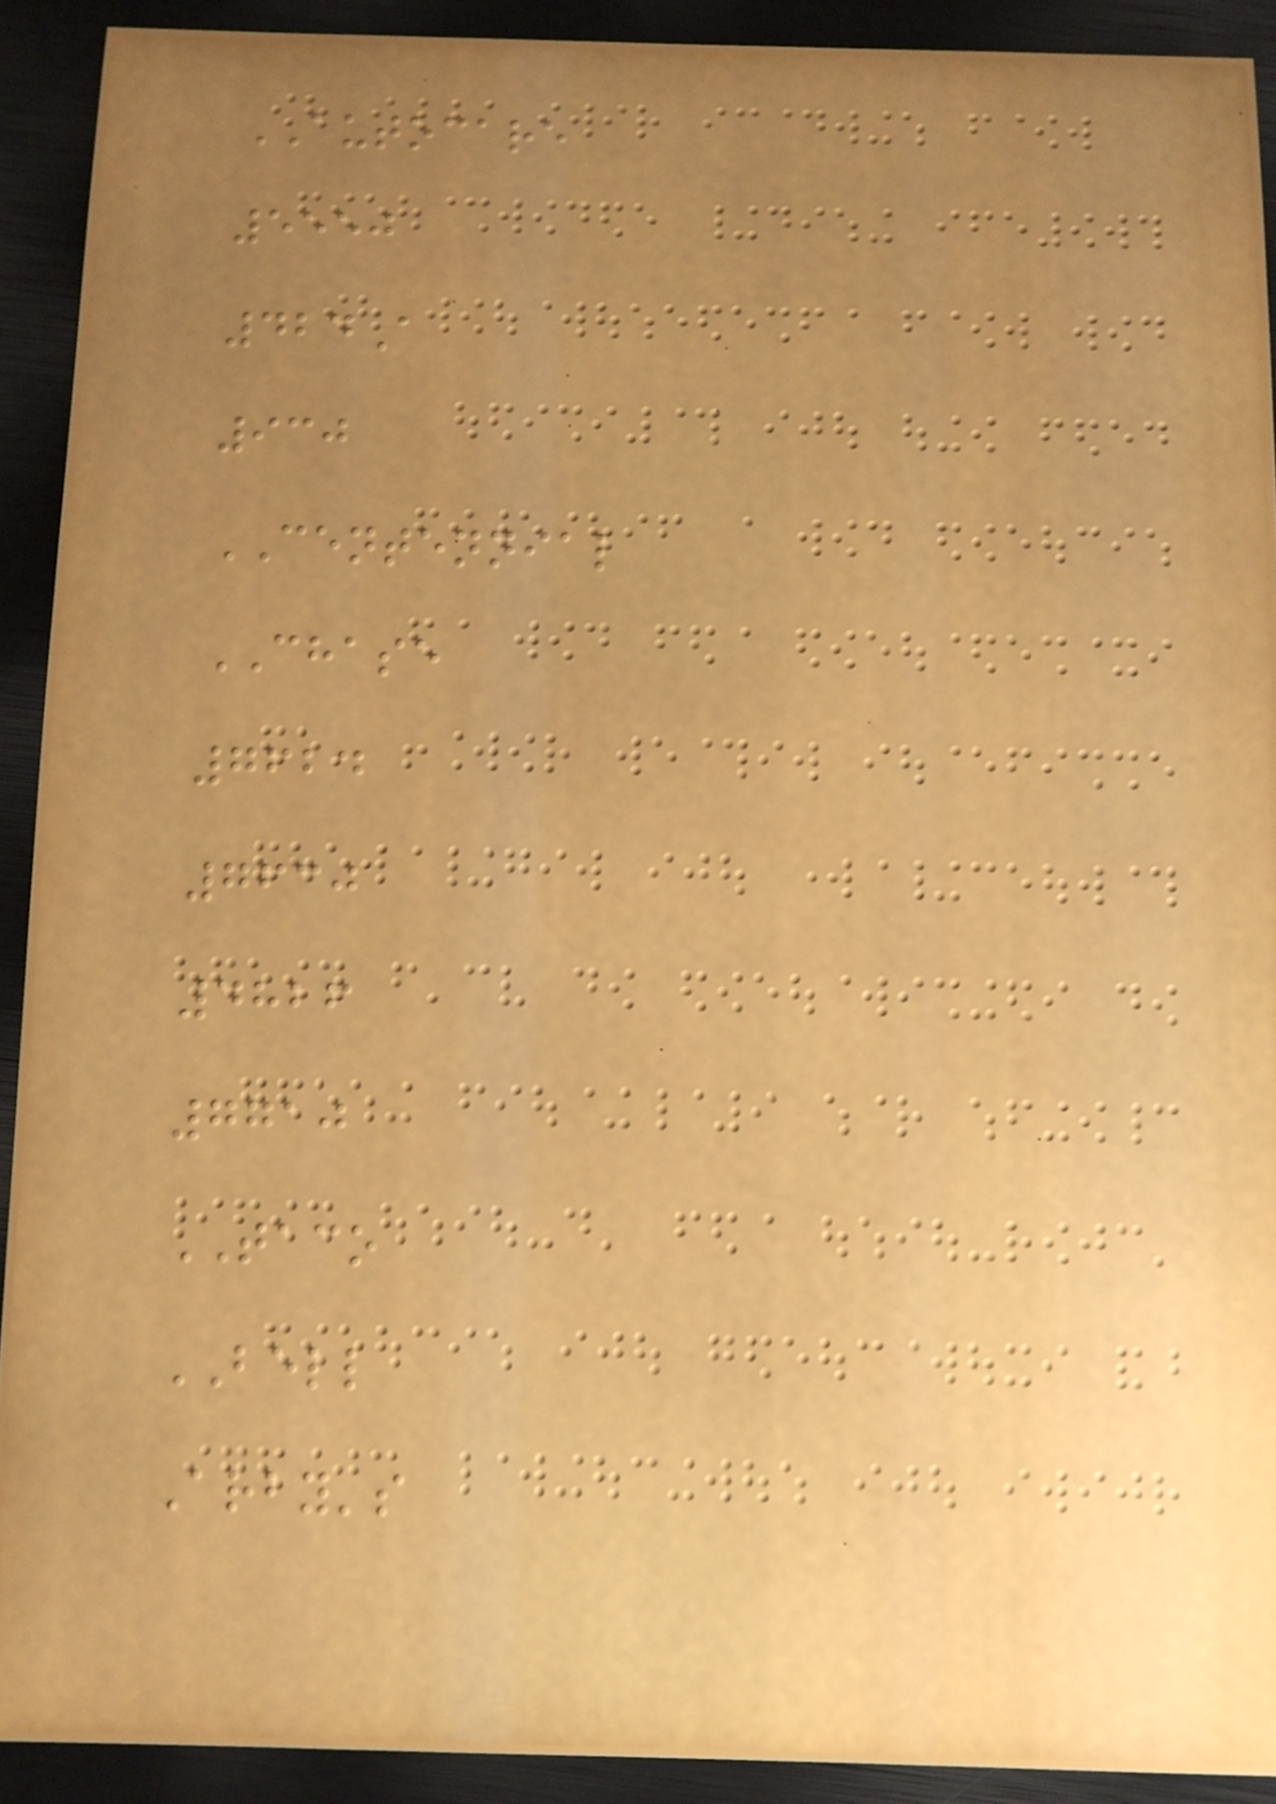AUTOCARE
5550
424A
930
CENTENNIAL
CHASE
7624
7630
4826
7710
TACO
BELL
Arby's
